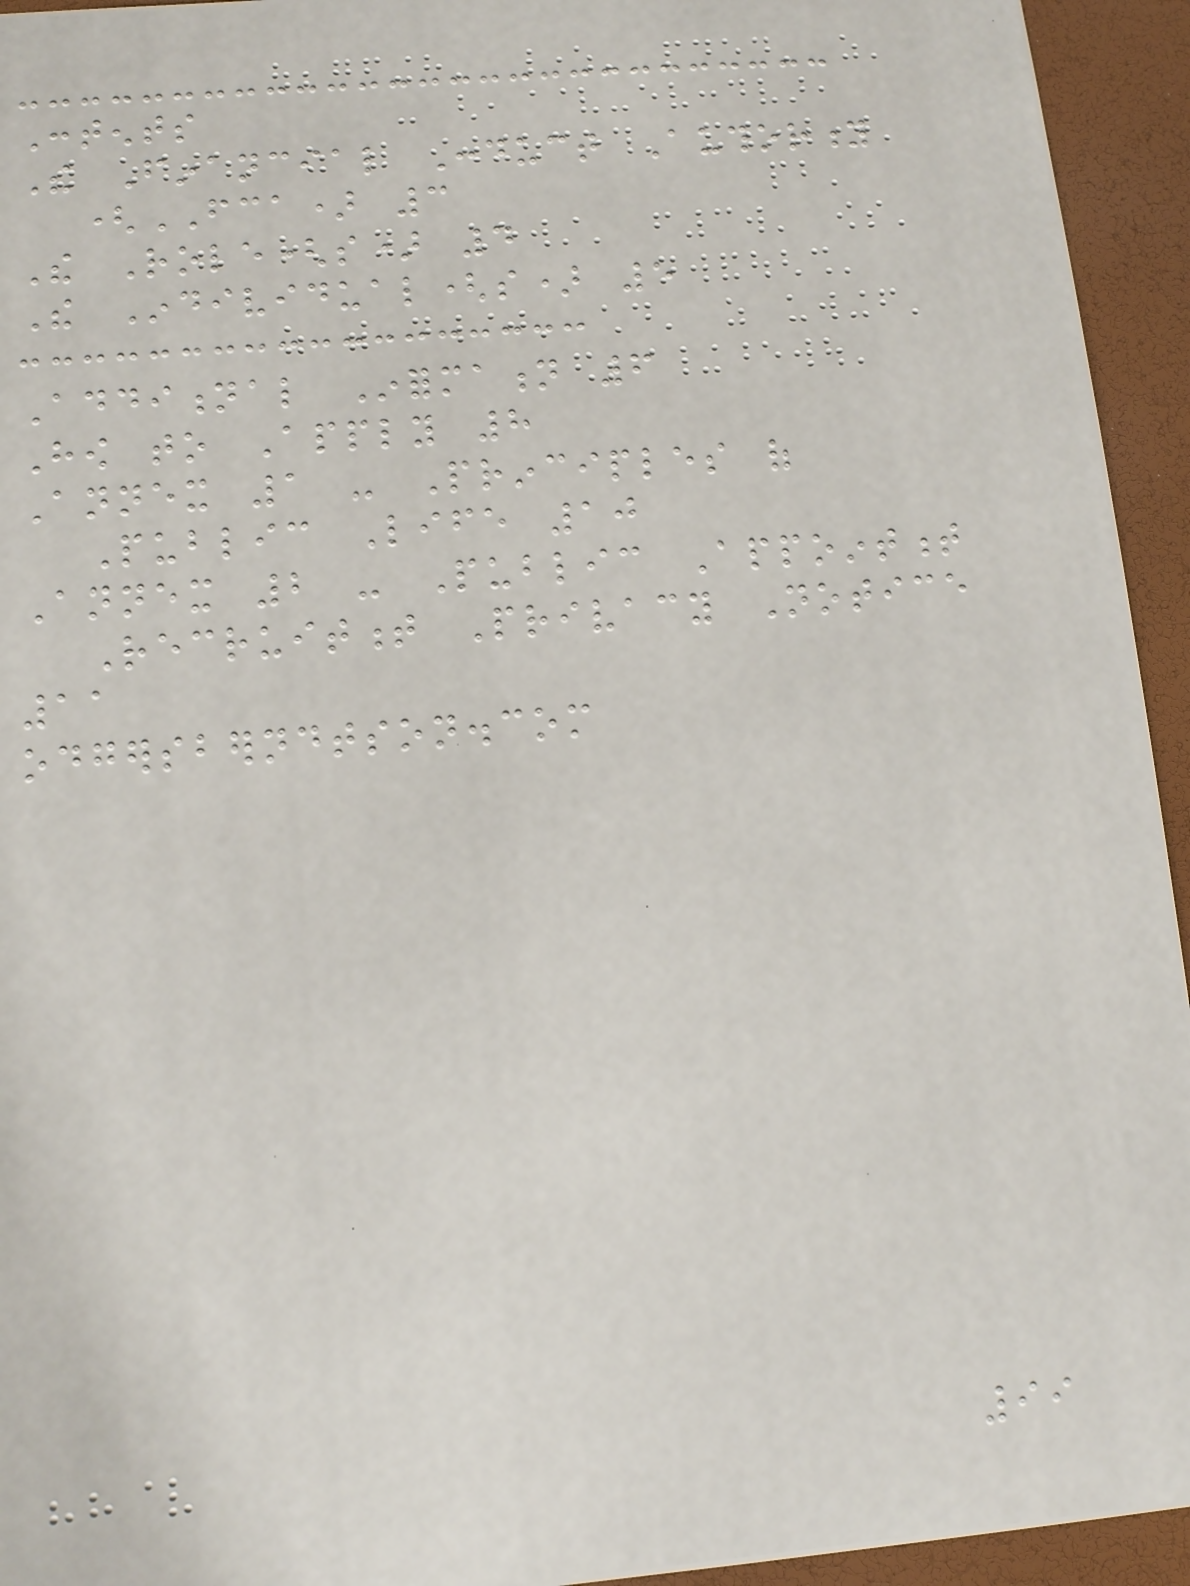Contents
The Financial Conduct Authority
(FCA) 3
The Role(s) 4
The Individual(s) 5
Additional Information 6
How to Apply 8
Annex 1 - Principles of
Public Life 10
Annex 2 - Public Appointment
Recruitment Privacy Notice
11
odgersberndtson.com
99
